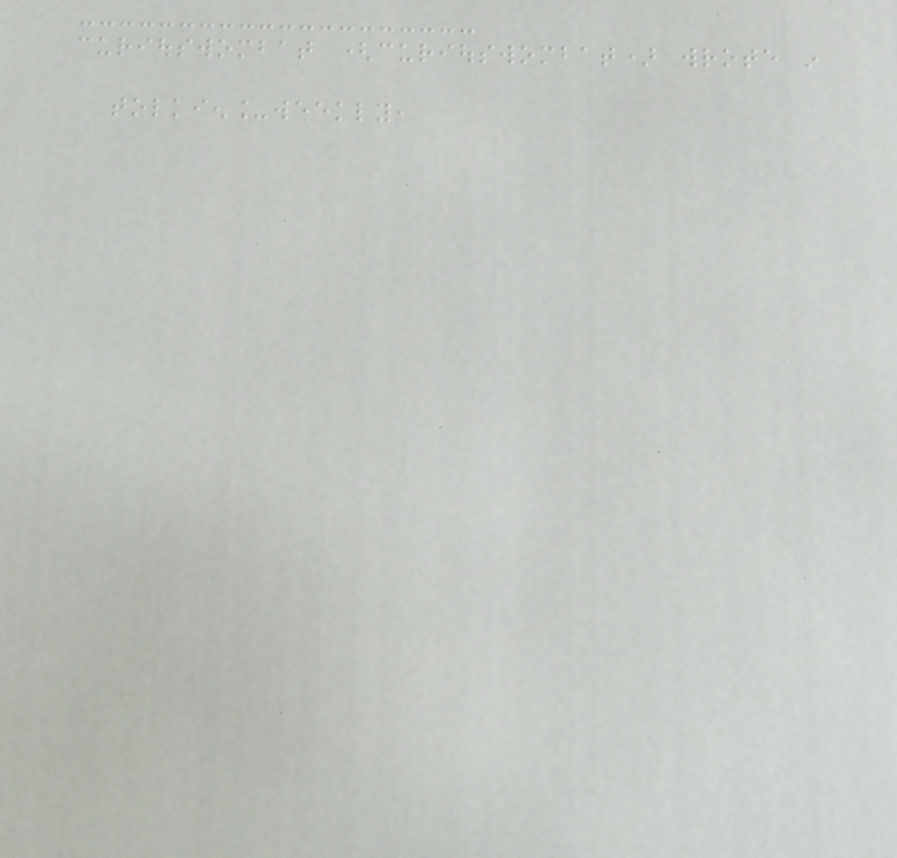curiouswombat (curiouswombat) wrote in
tolkien_weekly,
